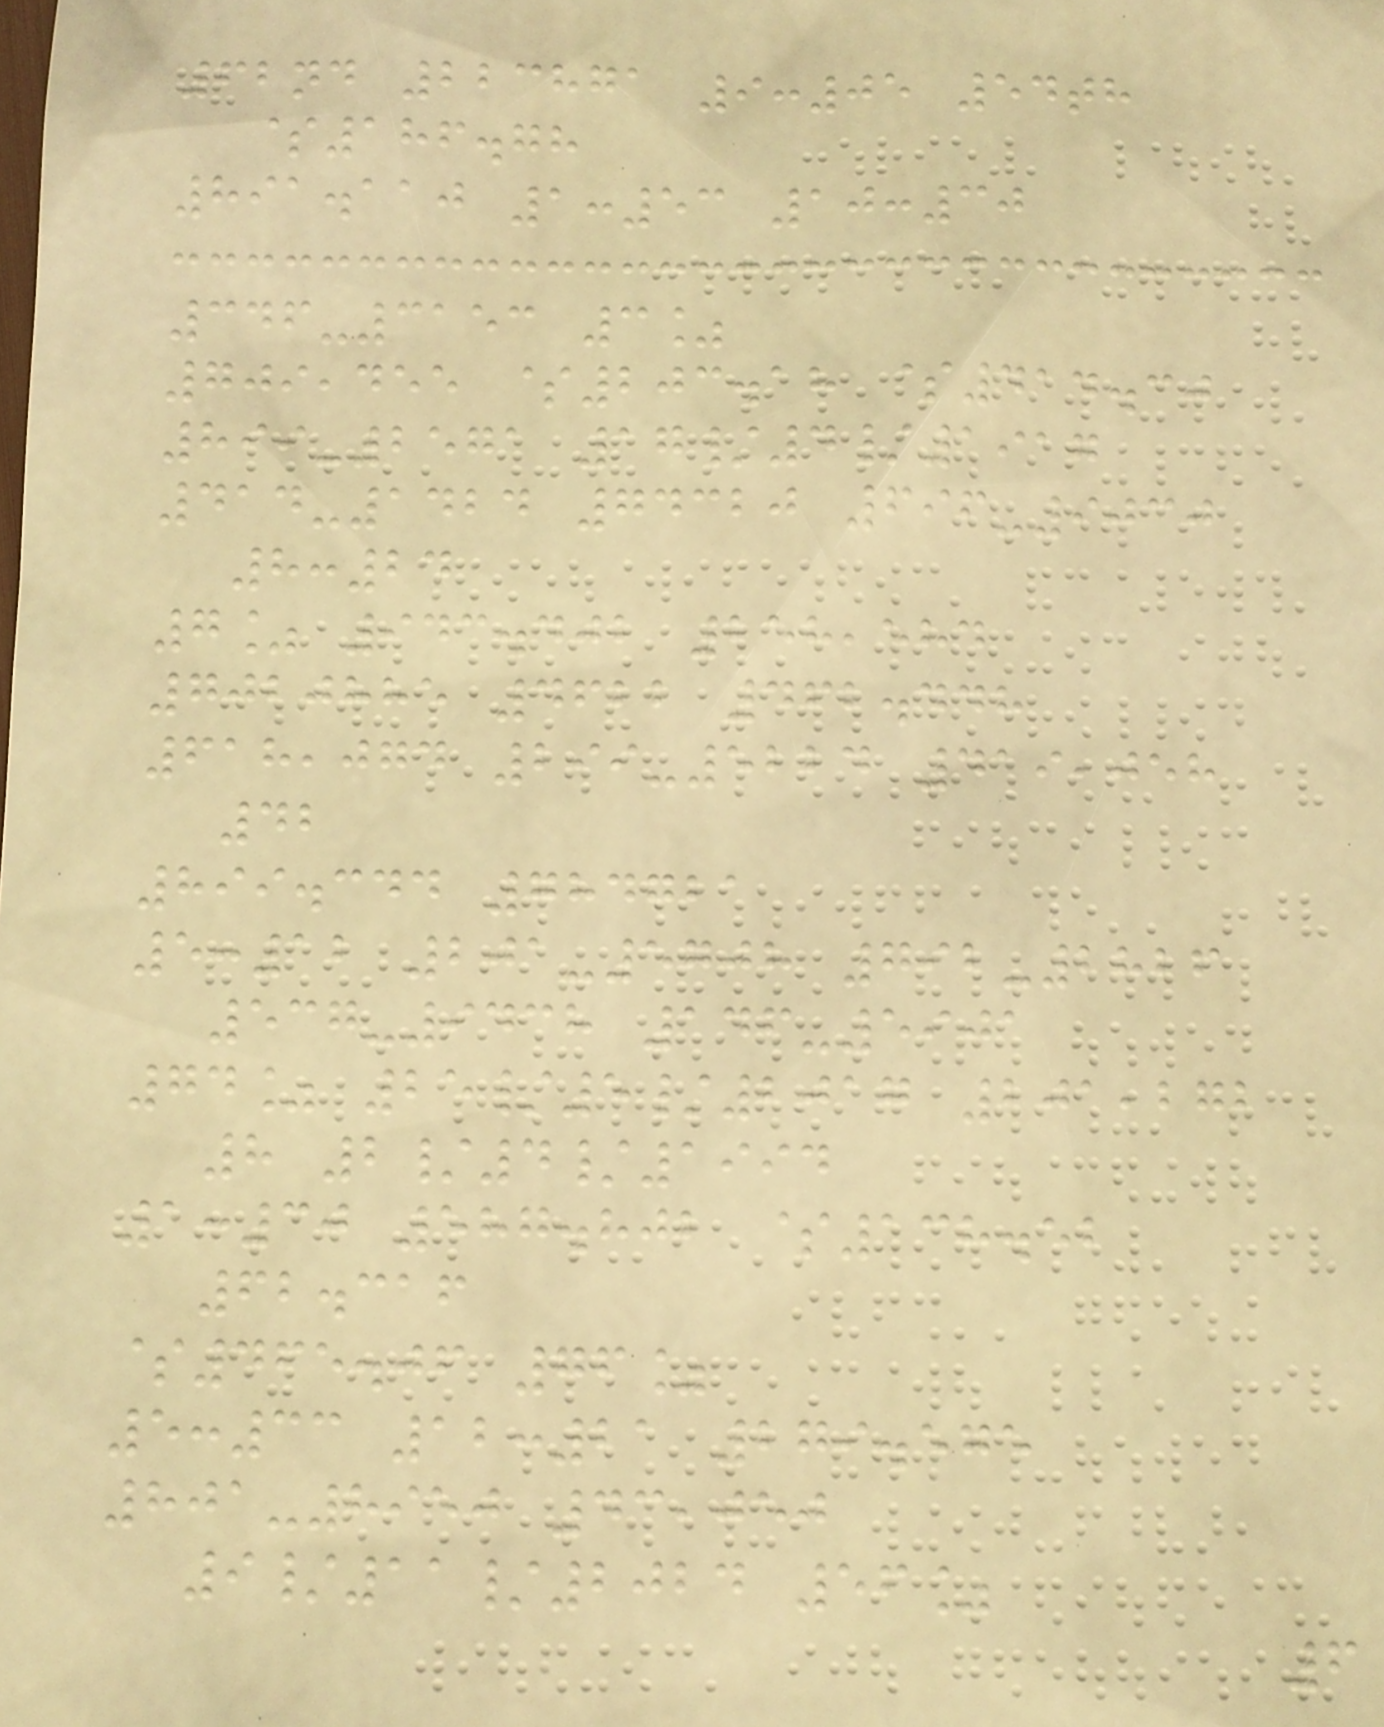62nd 223871 9:05 54th
$186.78
891.110 1:53 10:30
346-3153 3%
709,455 $203.18 $414.30
899-2571 17/4/1917
414-1424 74320 696-9030
8:24
7% 943.402 258,584
7020885 4622 462.448
618,074 299-5224 419,058
42
899.344 784721
5:12 201-5708 792-2826
537-9438 146-5901
74% 25/5/2017 201,272
8 2/4/1994
1:30 587.802 $138.52
62.316
$465.06 76%
5:33 12:21 279.575
801-8950 43,050
9/11/2024 56%
6
